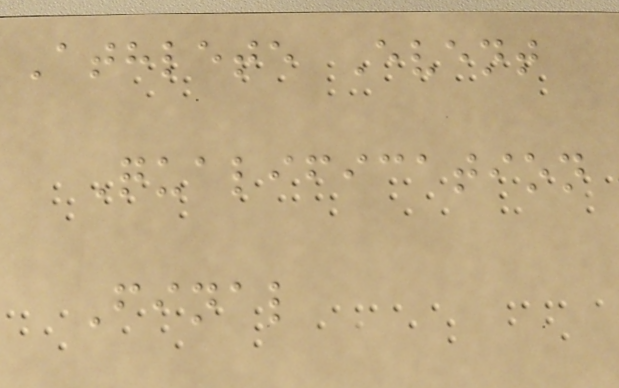Athlete Event
Qualification
Final
